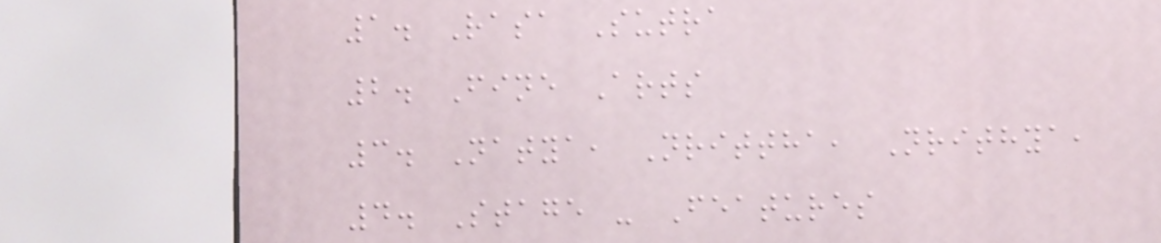1. Rasa Sutra
2. Fine Arts
3. Natya, Nrittha, Nrithya,
4. Stage - Features
